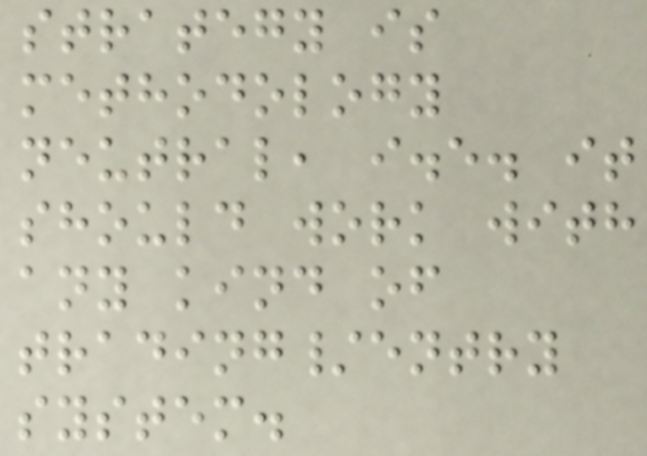strategy is
methodology
neutral, i.e. it
should work with
any kind of
trading/entry
system.
